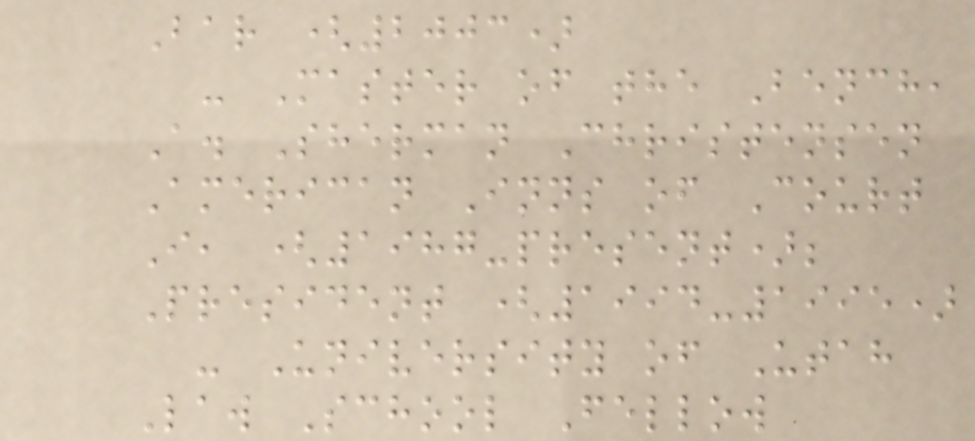Bar (2003)
- Master of the Bench,
A. Sherman Christensen
American Inns of Court
I, (1987-present);
President (1994-1995)
- University of Utah
Law School Fellow
